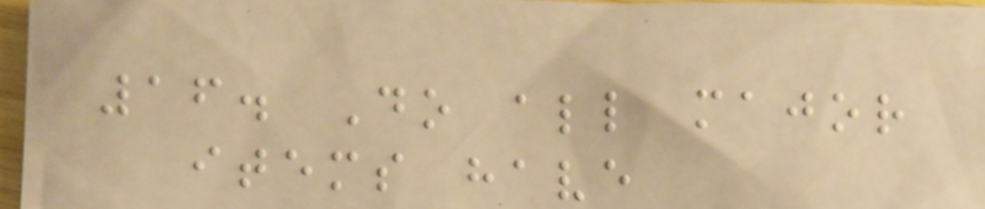16. Do all major
items have
